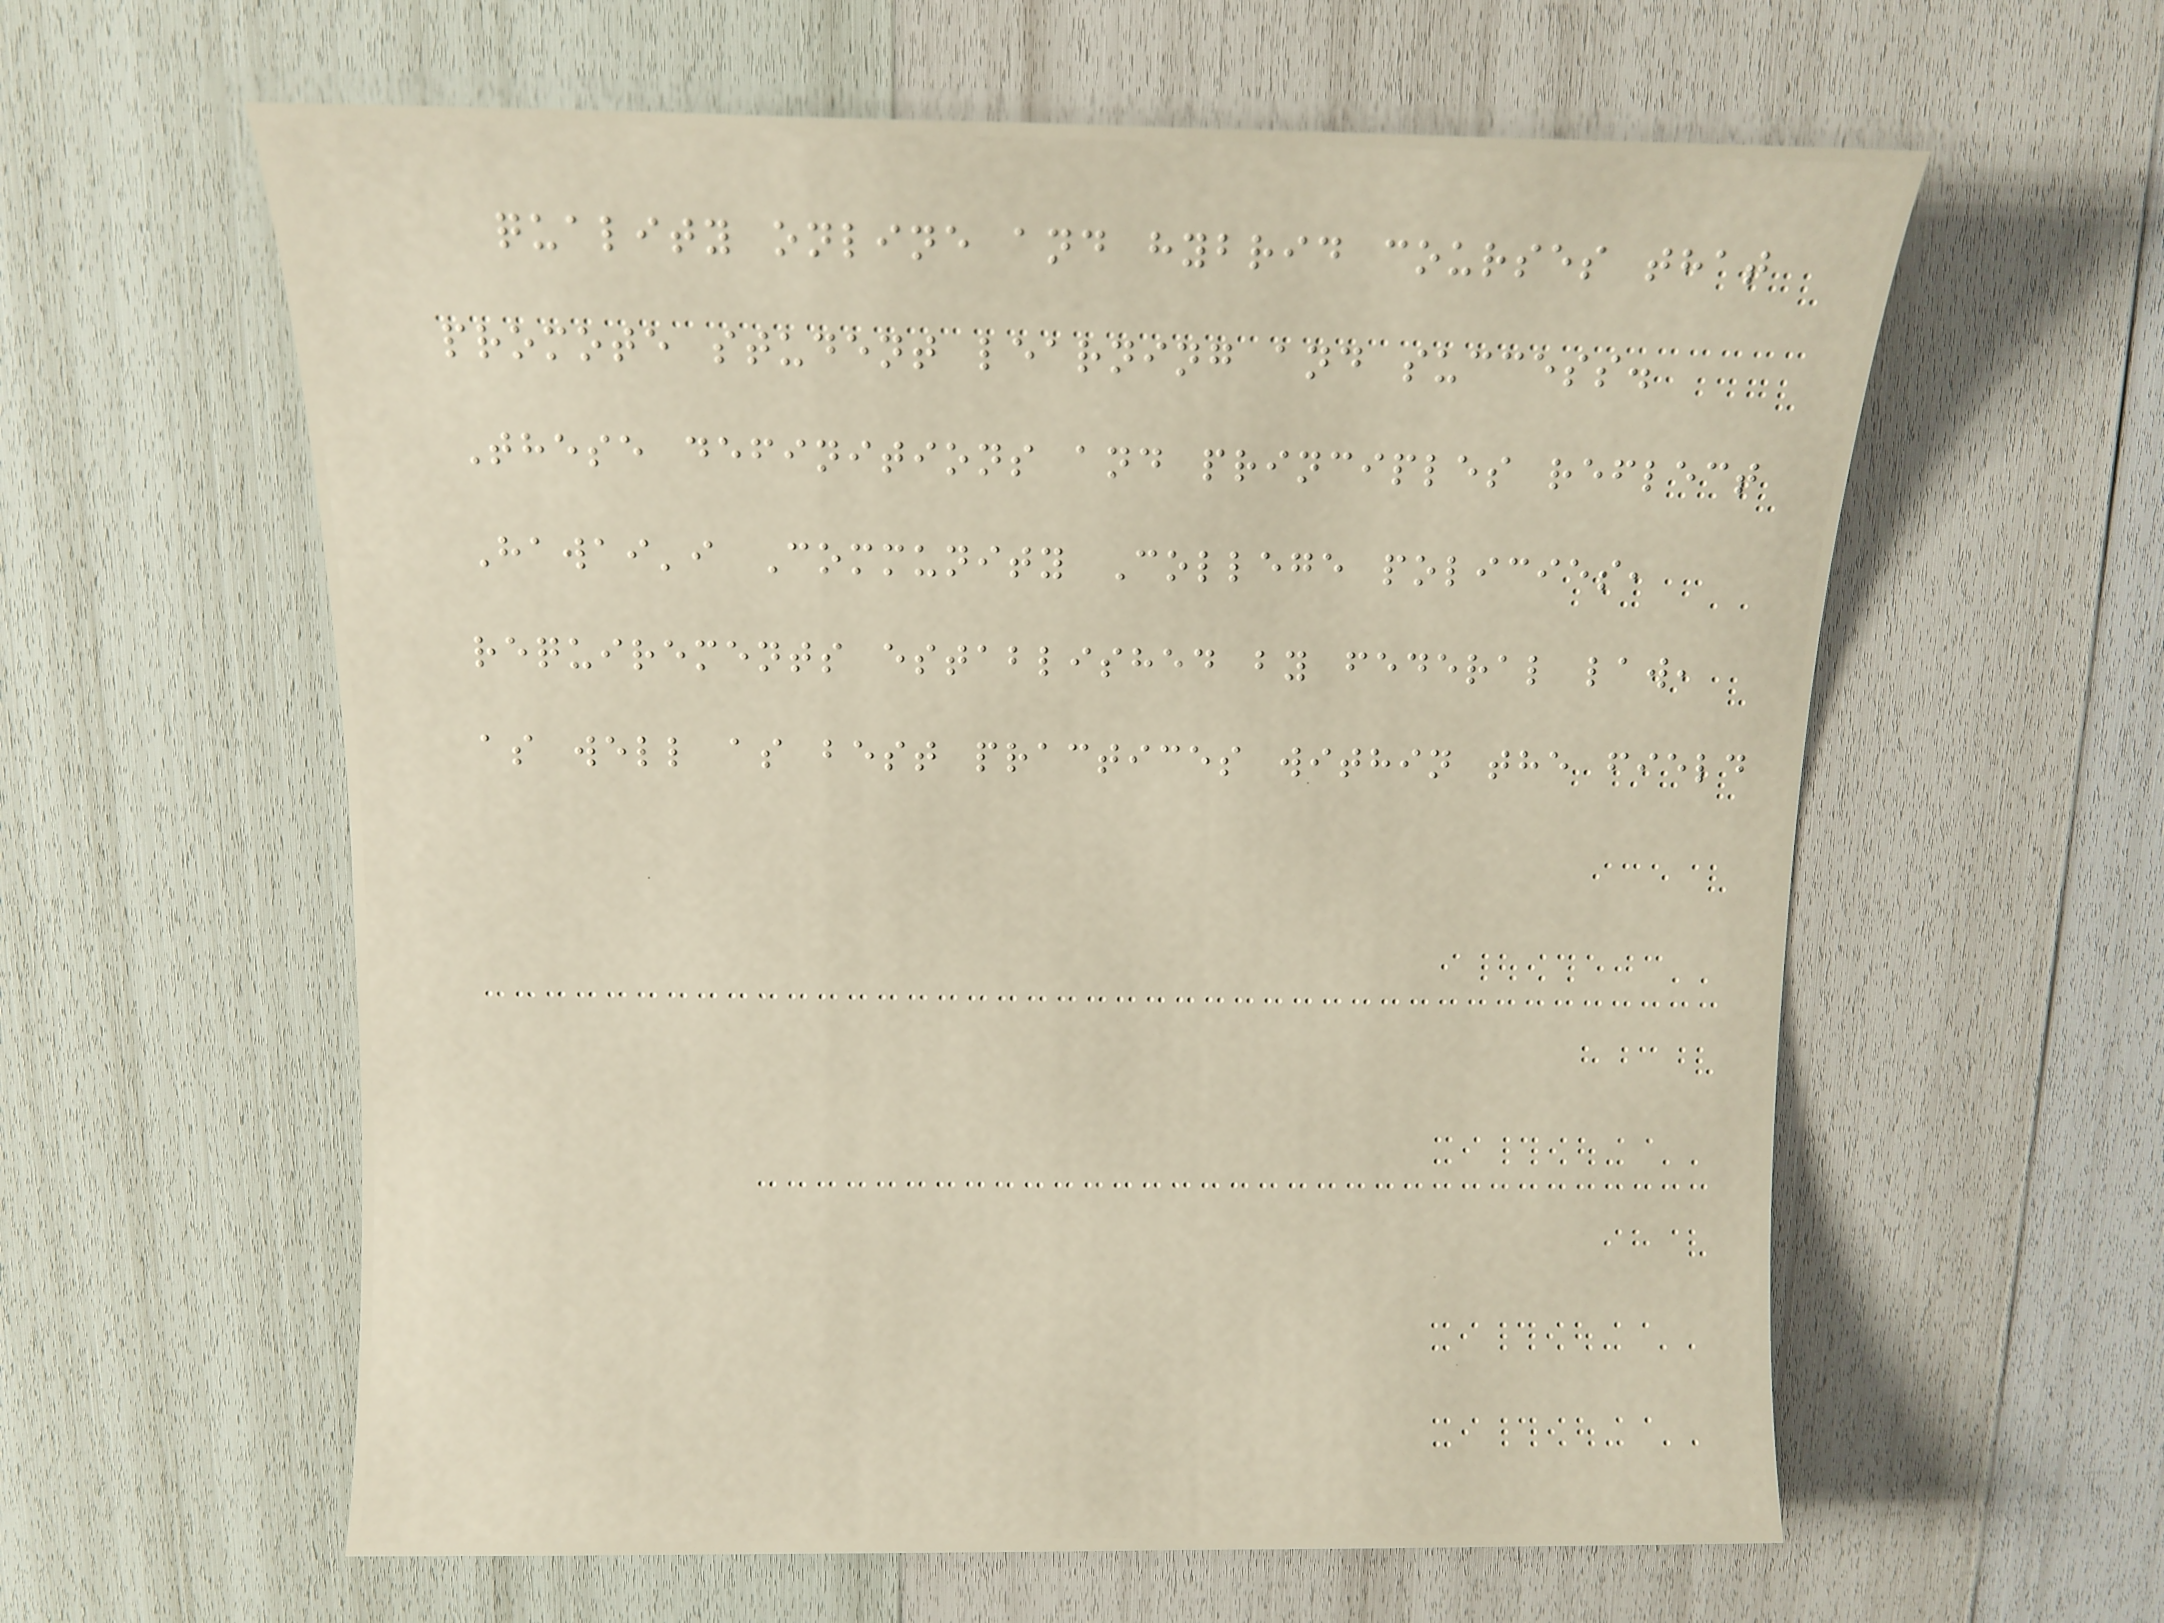quality online and hybrid courses that
promote student learning and success.
These definitions and principles reflect
Hawai'i Community College policies,
requirements established by federal law,
as well as best practices within the field
